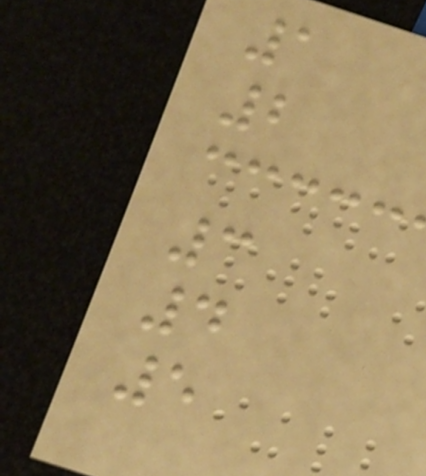1
2
3
4
5
